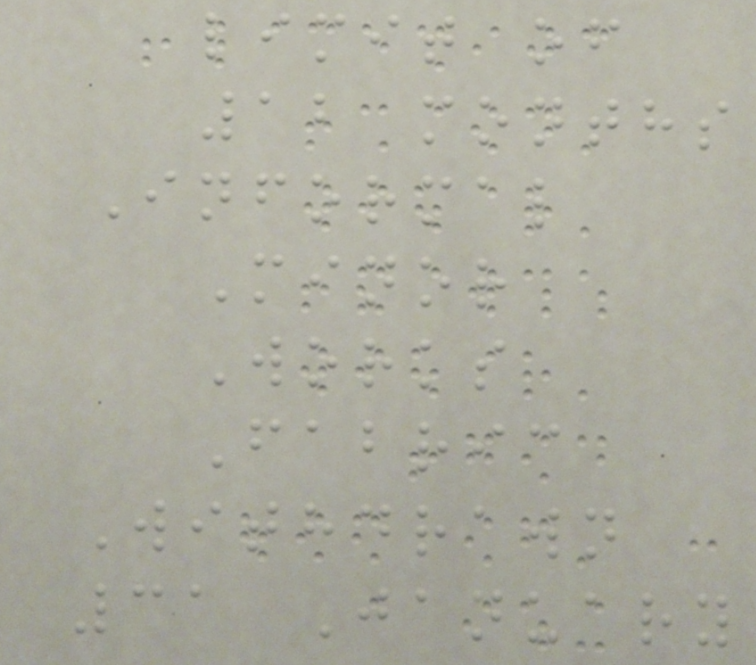limit of
12 months
Informal
Minor
Works
Fabric
Withdrawn
31 January
